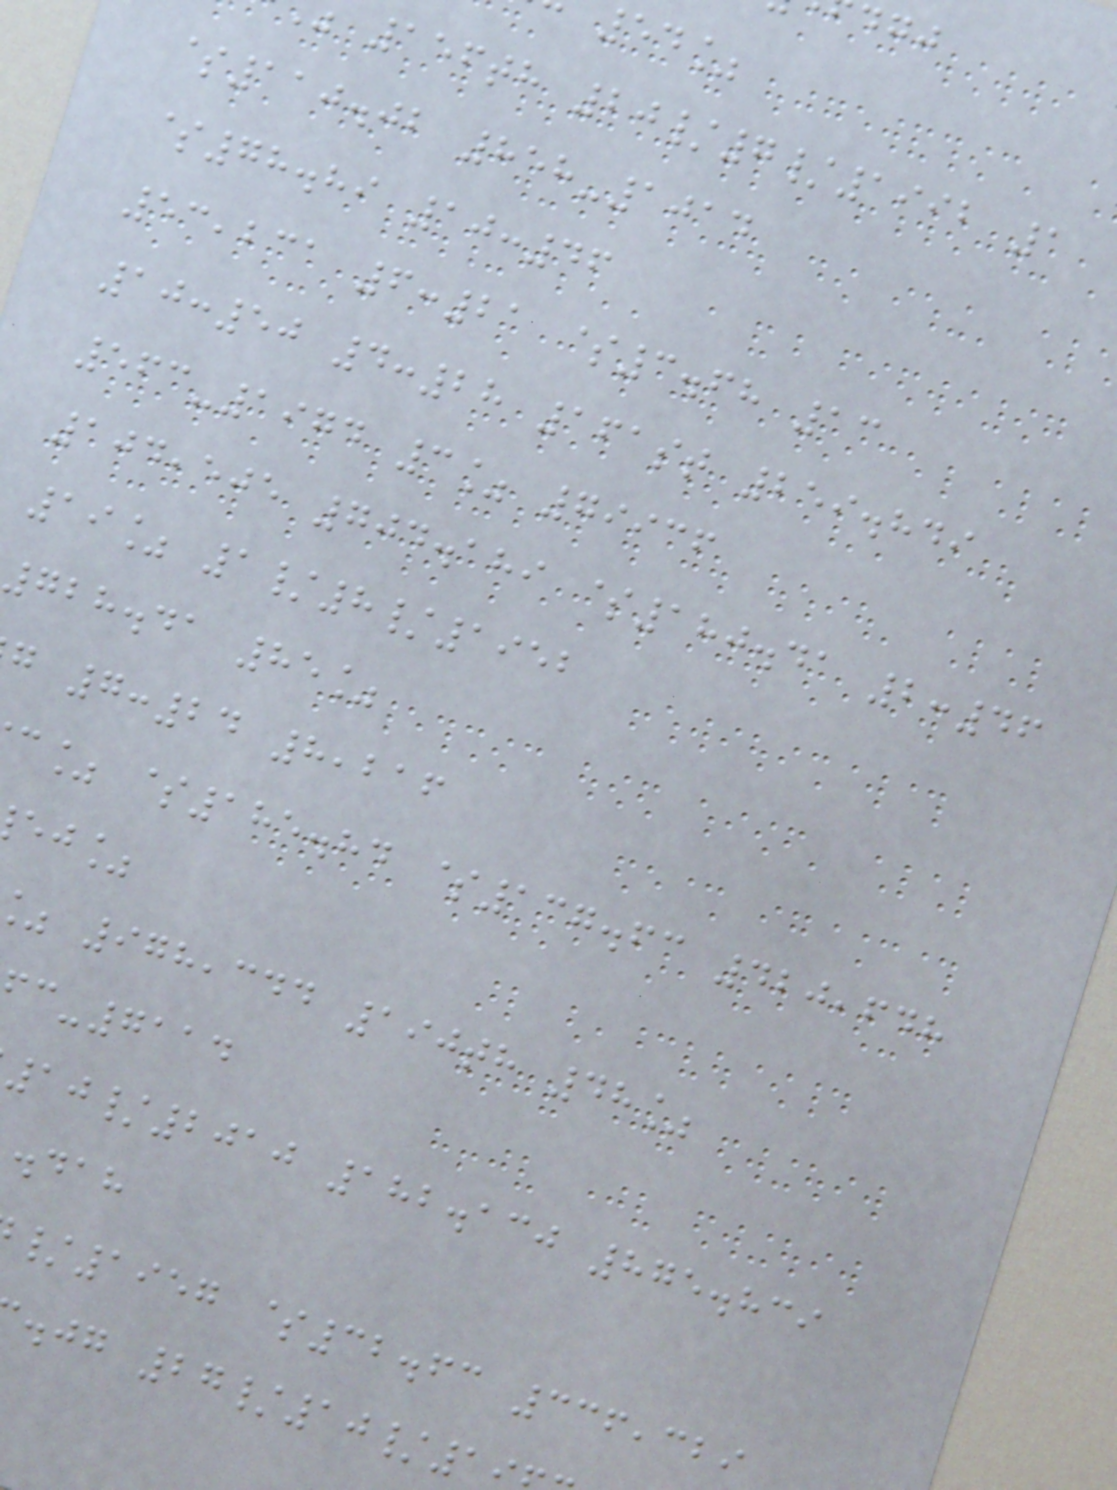54%
156th 20/7/1992 1
$110.02 858-1014
$78.89 10:46
53,231 6:21 $3.68 13
10:50 4:28 161st 259.849
563-1974 3% 79936
104,505 704.189 $180.41 2:46
19% 1/8/1952
728.41 85%
g 7:24 8,216
c% $185.84 $137.63 420,648
ej%
978,344 190th 48%
-7114
10/2010 182.130 875.839
.dah
/1957 $32.63 336,329
.jg 27/10/1
